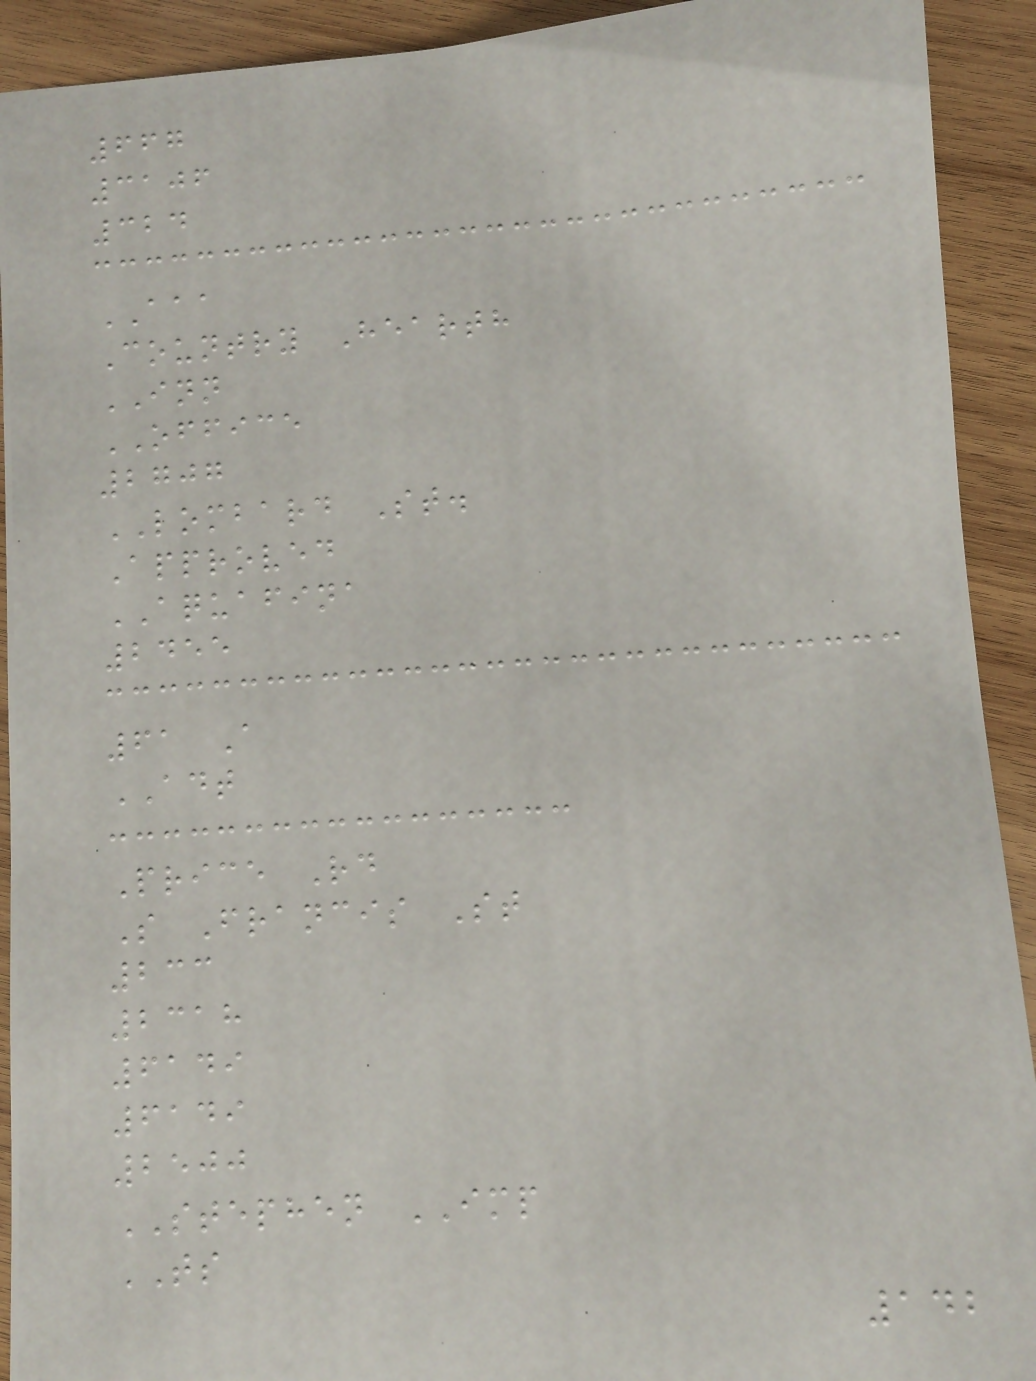667
3106
324
AAA
Country Hearth
INN
OFFICE
2707
LOMBARD St.
Approved
AQUAFINA
2455
61 A
ADT
Price Rd
S Francis St
233
2318
6149
6149
2500
STEPHEN IMP
TS
142
